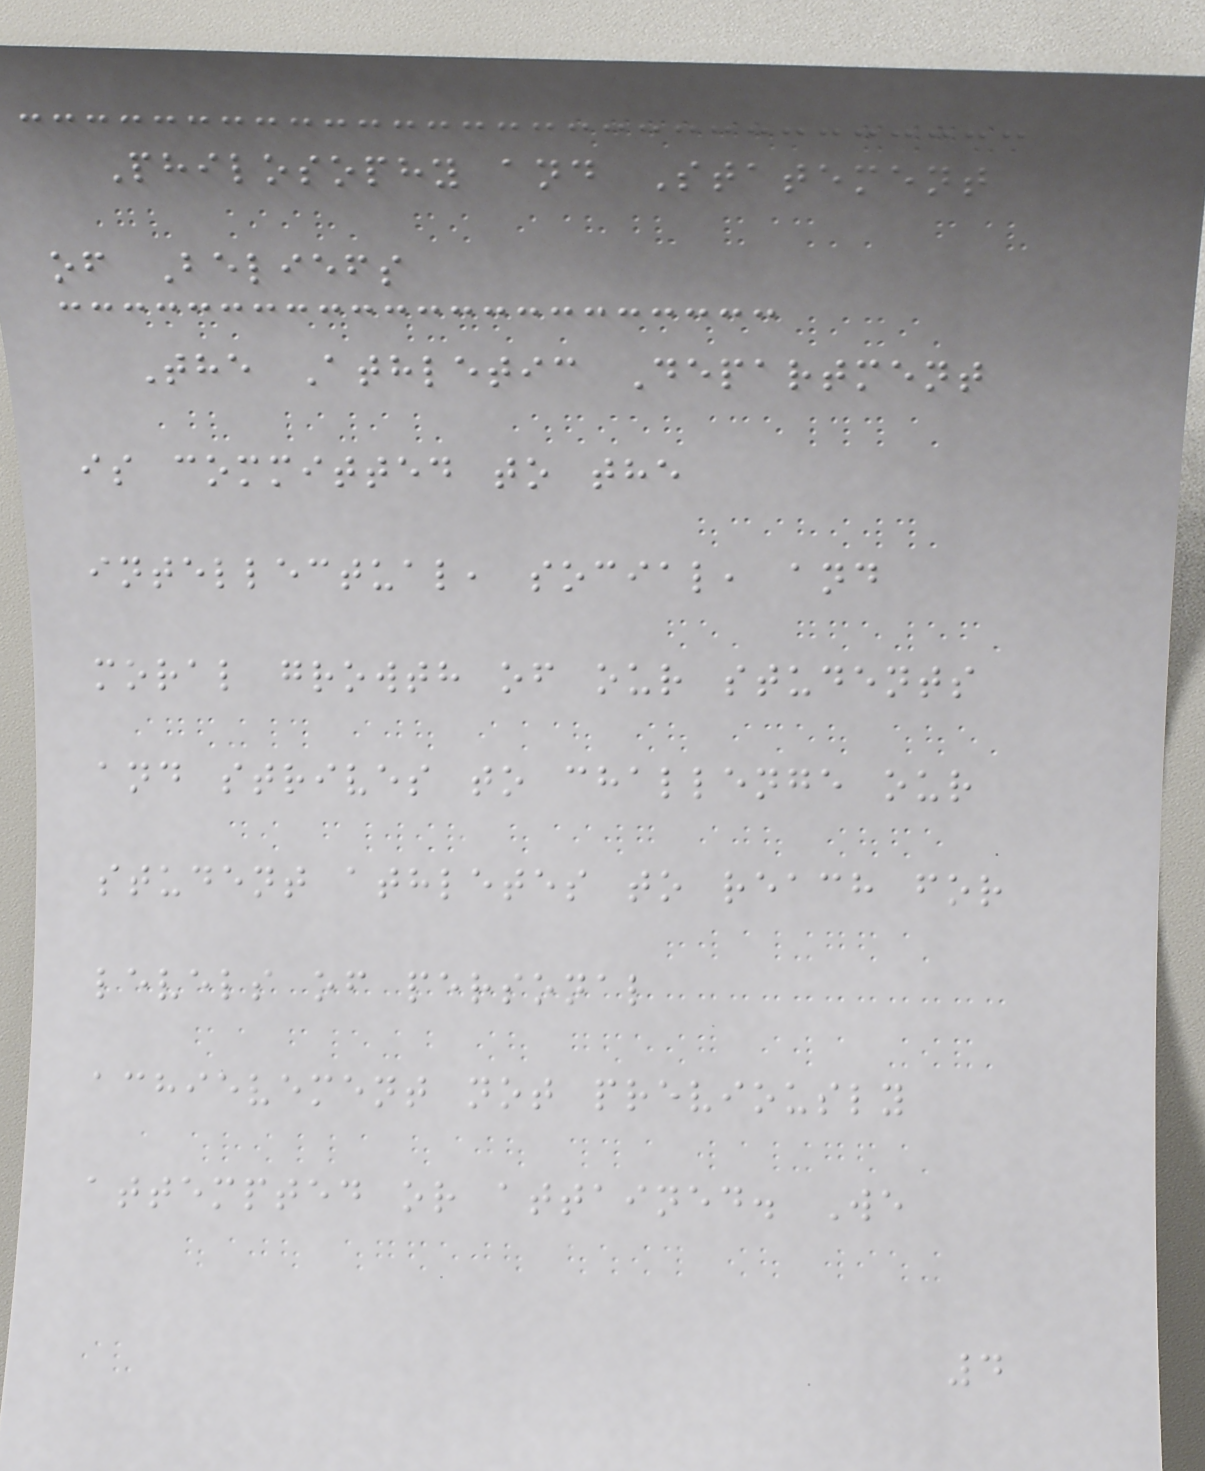Philosophy and Statement
of Beliefs
The Athletic Department
is committed to the
intellectual, social, and
moral growth of our students
and strives to challenge our
student athletes to reach for
levels of personal
achievement not previously
attempted or attained. We
4
